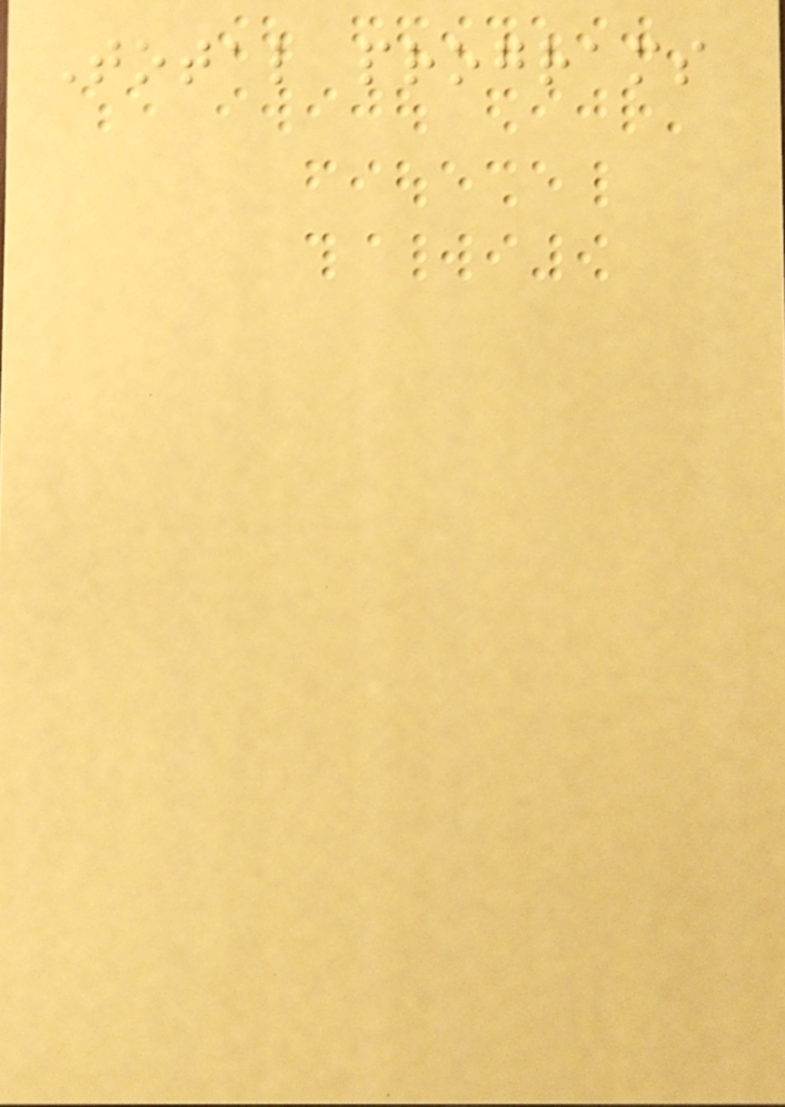Total programs
